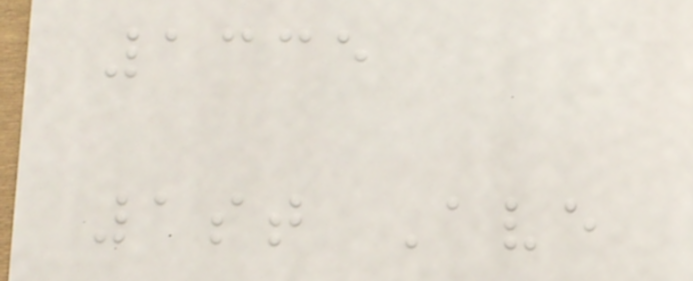1335
1st Ave
